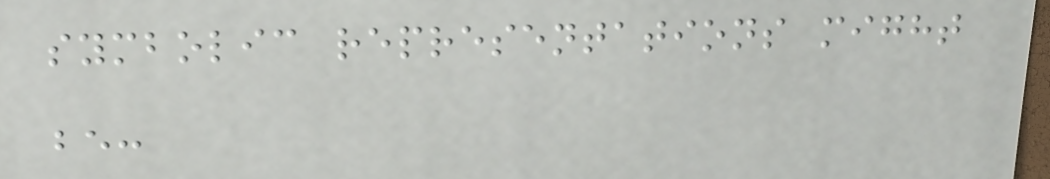symbolic representations might
be:
